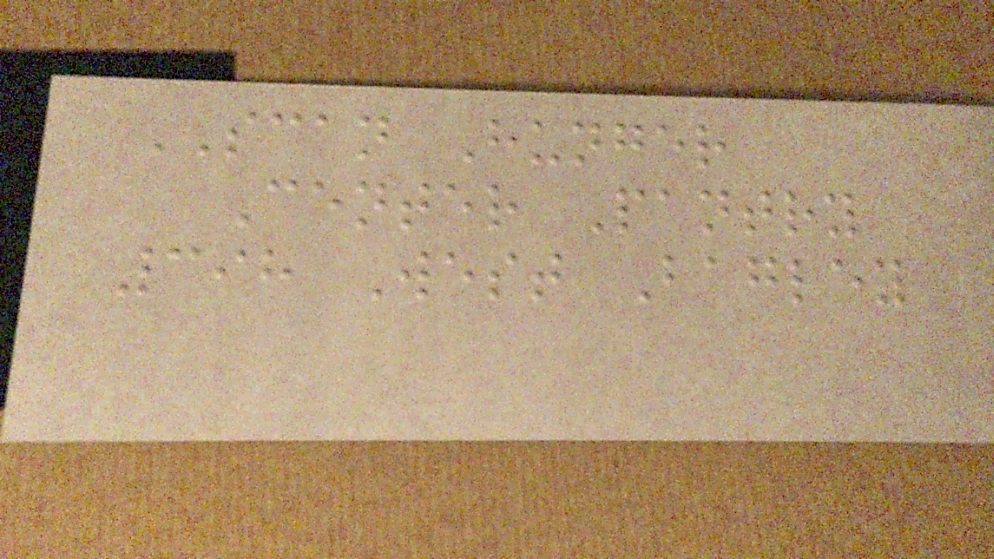SCAN Hunger
Center Pantry
398 West Bagley
